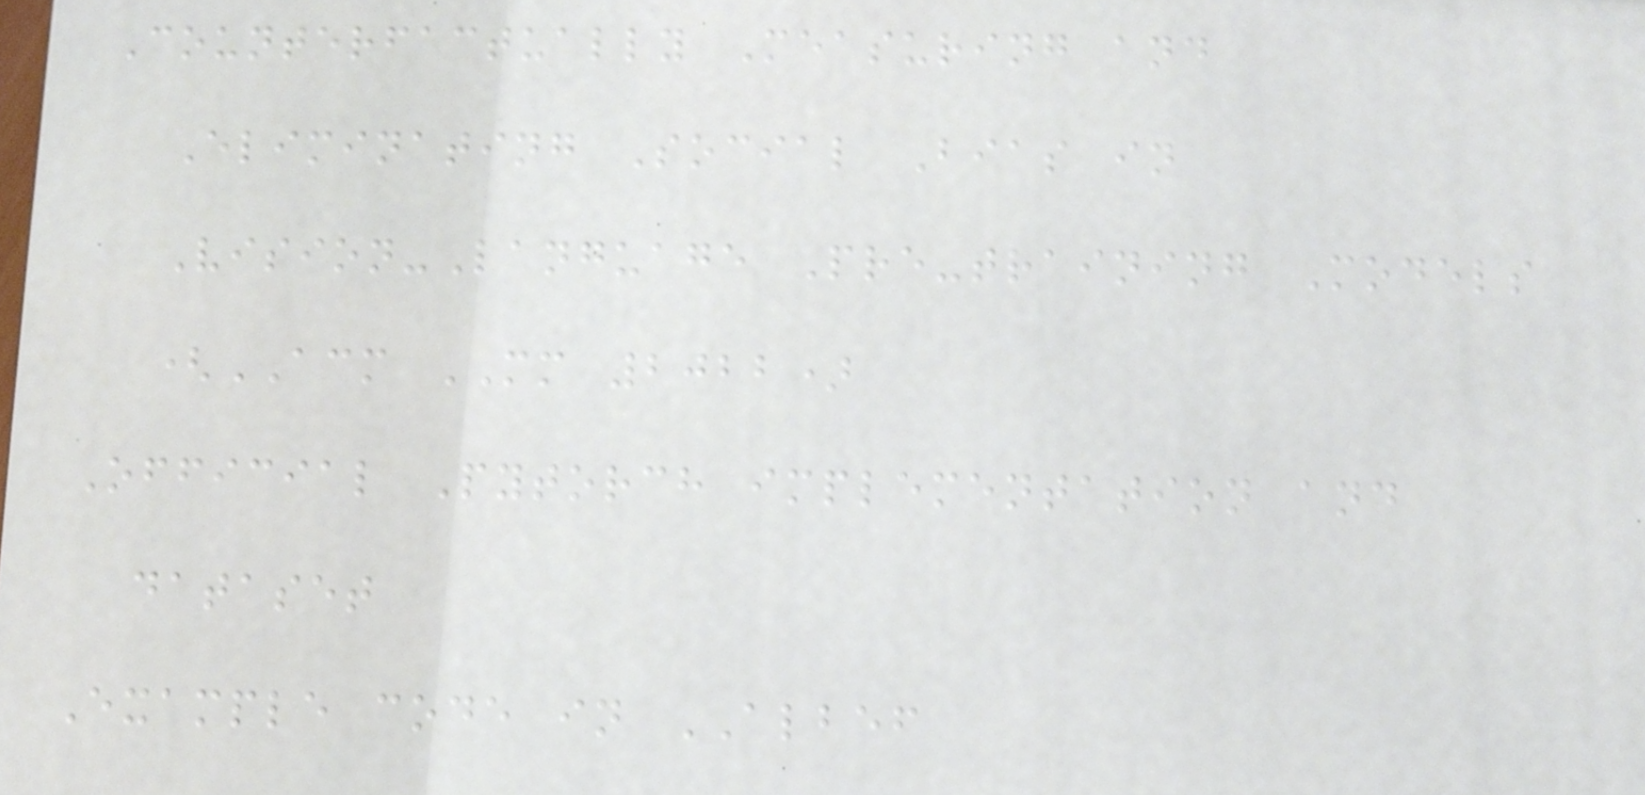Counterfactually Measuring and
Eliminating Social Bias in
Vision-Language Pre-training Models
(ACM MM 2022)
Official Pytorch implementation and
dataset
Example code in ALBEF
